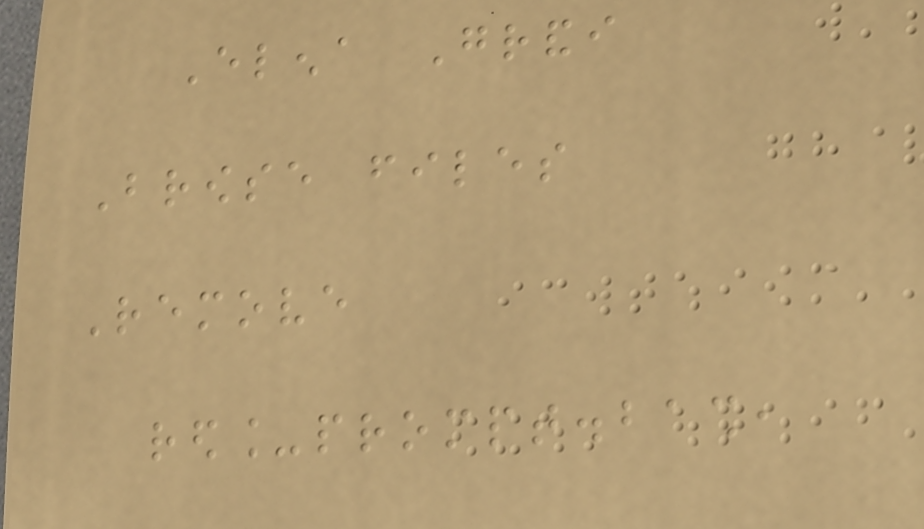Elena Grandi
Browse files
Remove
red_prompt.bash,
